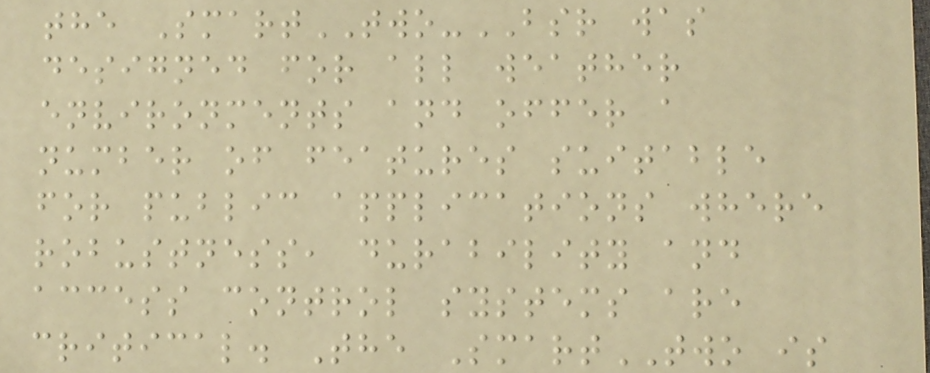the SmartTWO-BSR was
designed for all weather
environments and offer a
number of features suitable
for public applications where
robustness, durability and
access control systems are
critical. The SmartTWO is
